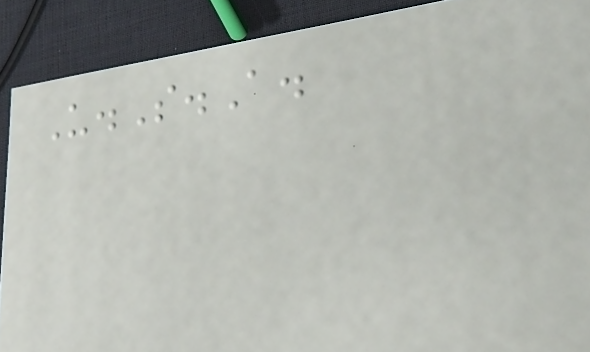U.S.A.
